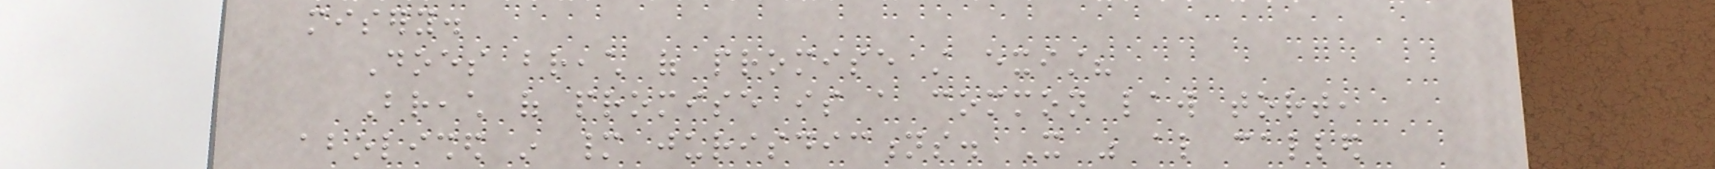misery.
Does breach of promise still exist?
Breach of promise is a common law tort,
abolished in many jurisdictions. It was also called
